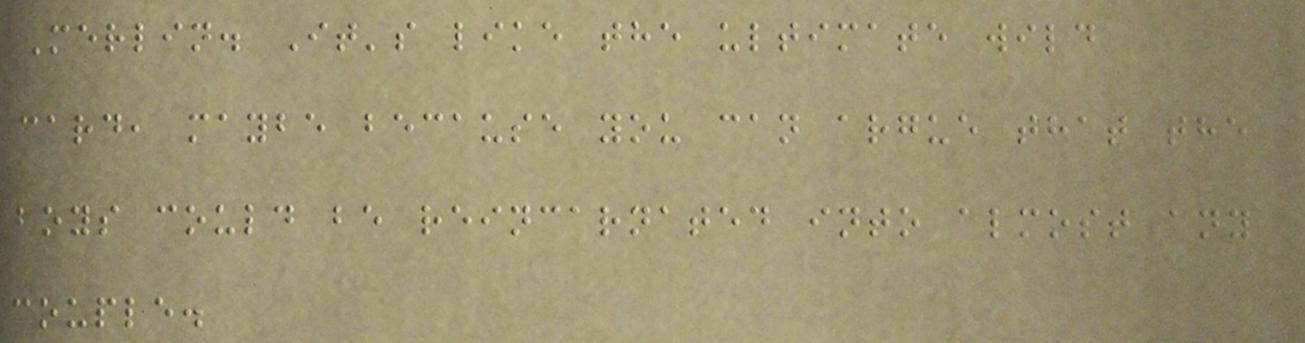Merlin. It's like the ultimate wild
card, maybe because you can argue that the
boys could be reincarnated into almost any
couple.
